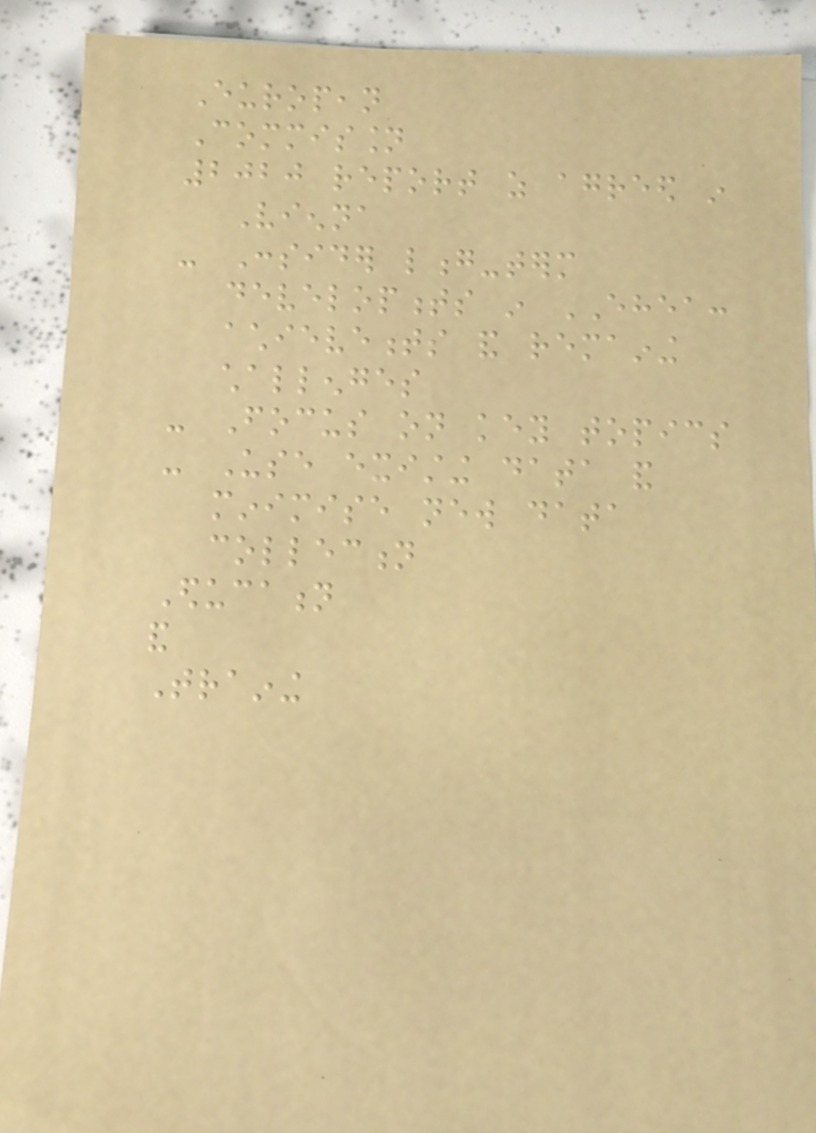European
Commission
2020 report as agreed in
Vienna
- Consider long-term
developments in EHEA:
achievements and remaining
challenges
- Focus on key topics
- Use existing data and
minimise new data
collection
Education
and
Training
